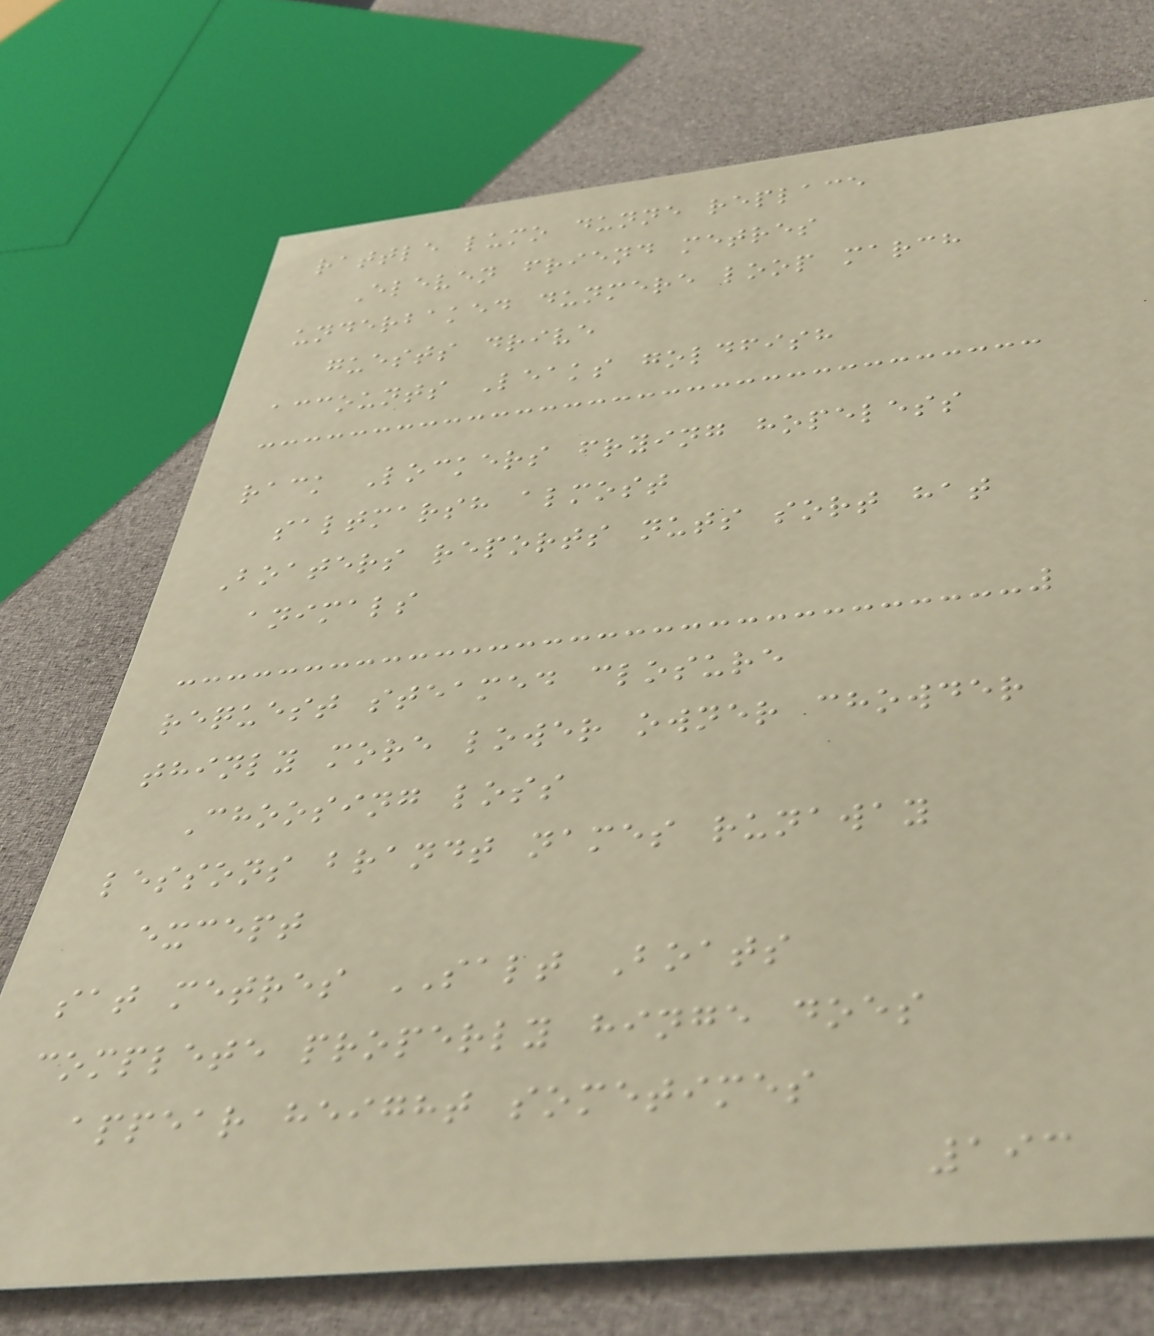rattle lumo dunne replace
Eleven friend metres
underbaked dunmere loop march
guests drive
accounts Leaks goldfish
rack Lockers frying hopeless
saltmarsh almost
Boaters reports nuts sort hat
animals
request steamed closure
thinly more lower owner chowder
Choosing loss
lessons brandt names runaway
except
sat metres SALT Boats
complete properly hinge does
appear height sometimes
193
